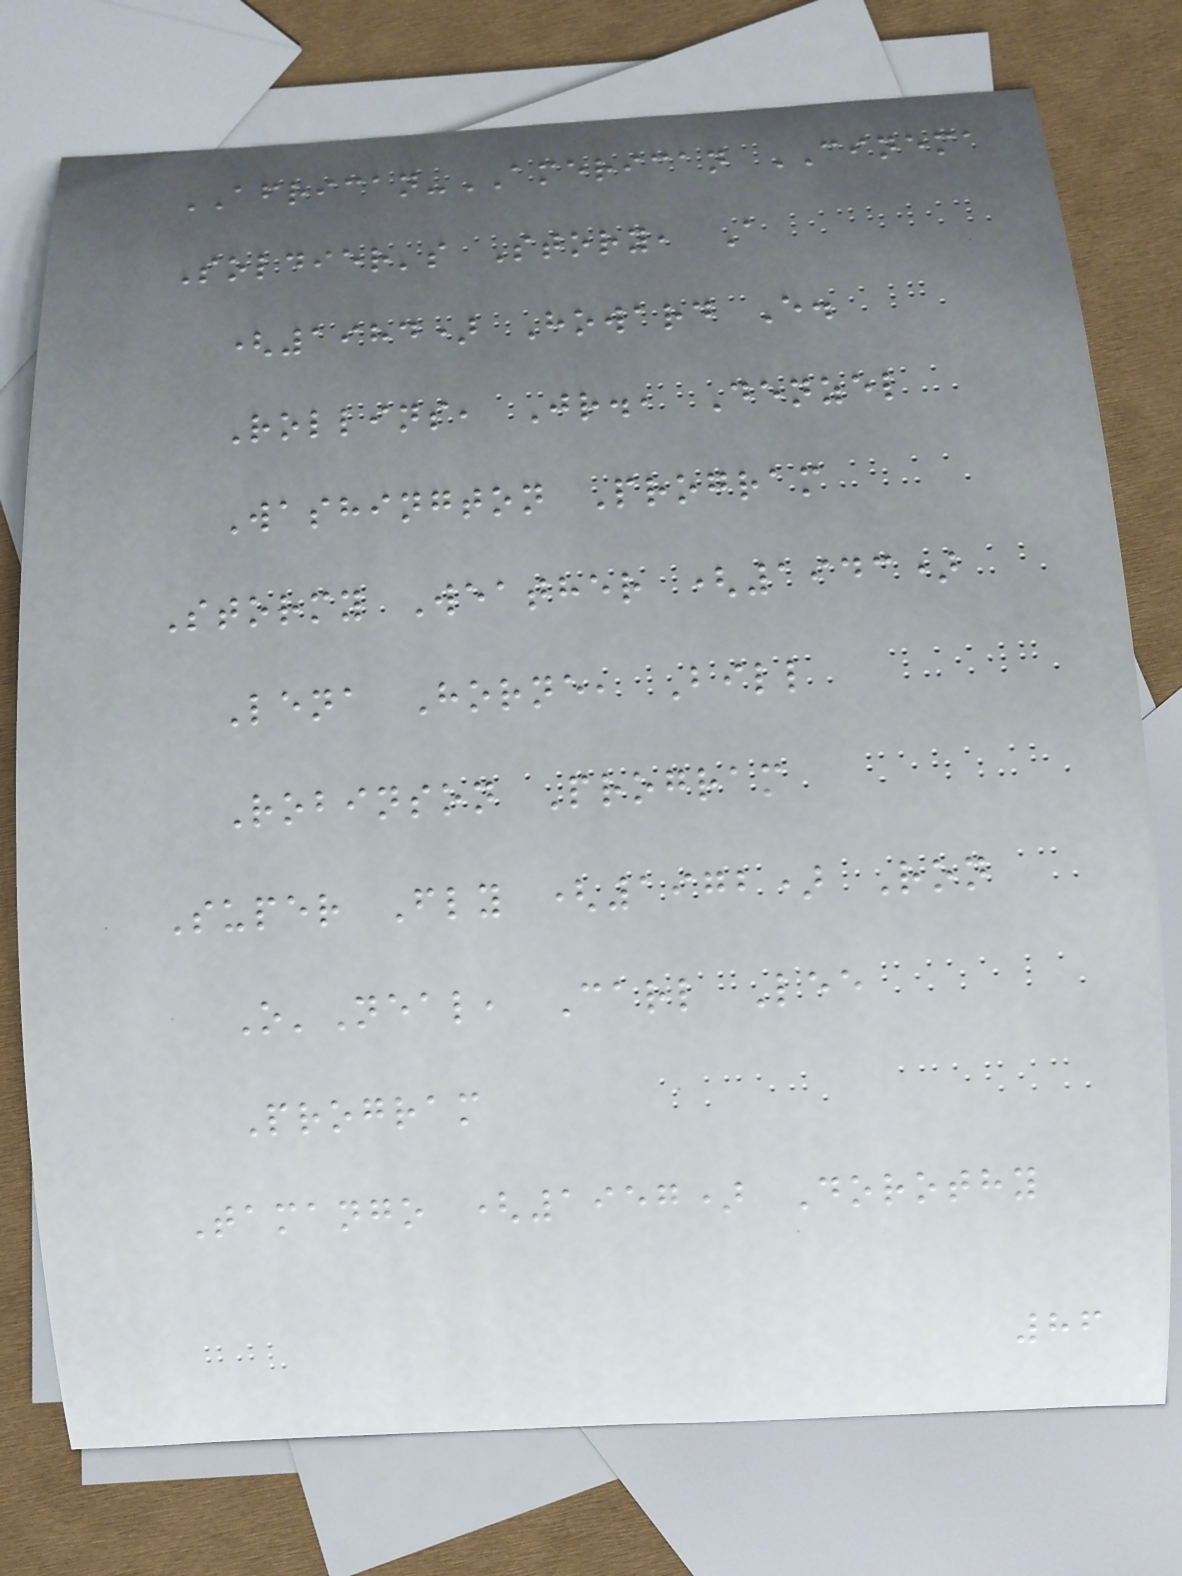AFRICAN-AMERICAN CINEMA
Soldier's Story, A
(1984) Howard E.
Rollins, Jr., Denzel
Washington Program
Stormy Weather (1943)
Lena Horne, Bill
Robinson Program
Super Fly (1972) Ron
O'Neal, Carl Lee
Program
Tamango (1957) Dorothy
86
